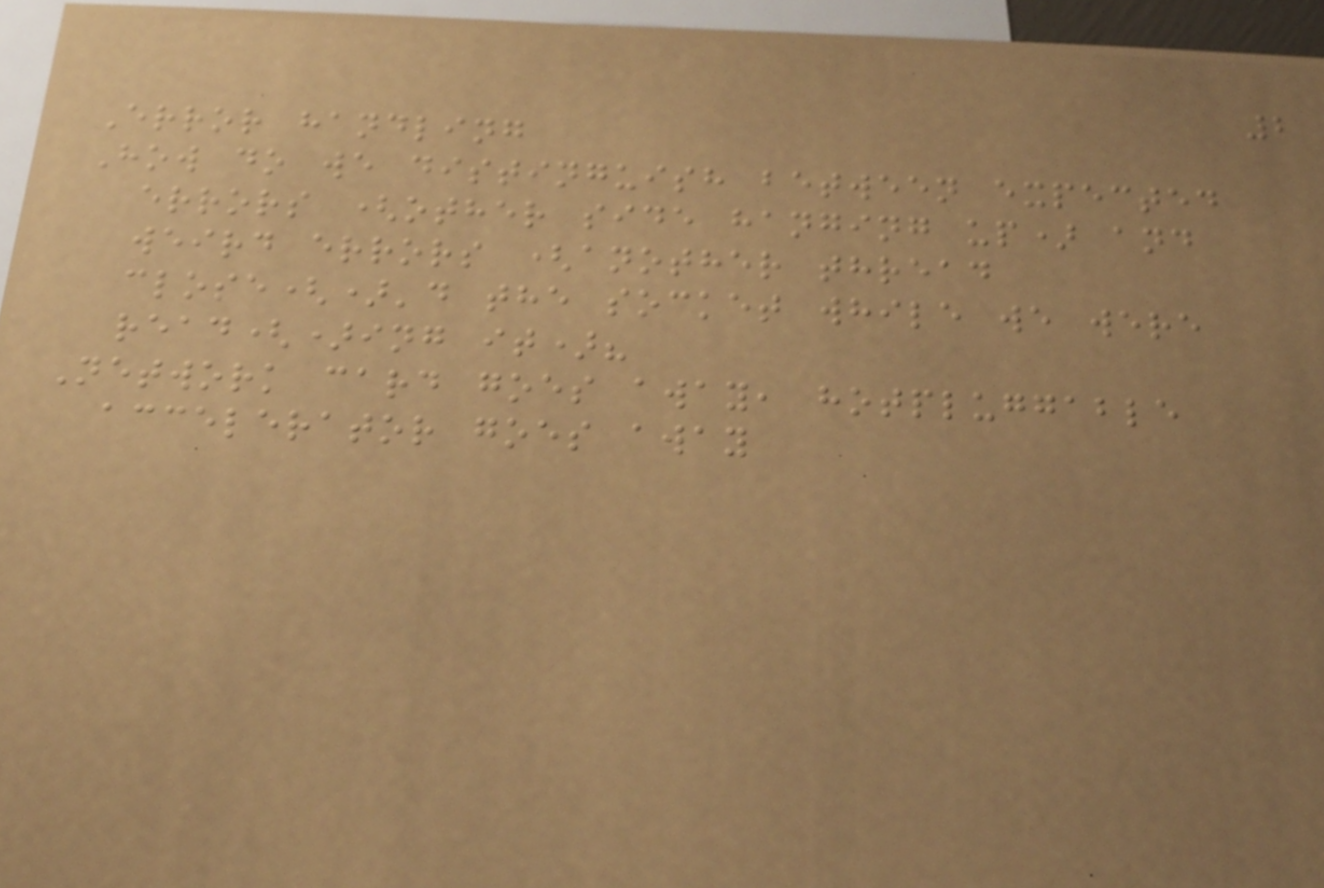2
Error handling
How do we distinguish between expected
errors (other side hanging up) and
weird errors (another thread
close()'d the socket while we were
read()ing it)?
Network card goes away, hotpluggable
accelerator goes away
